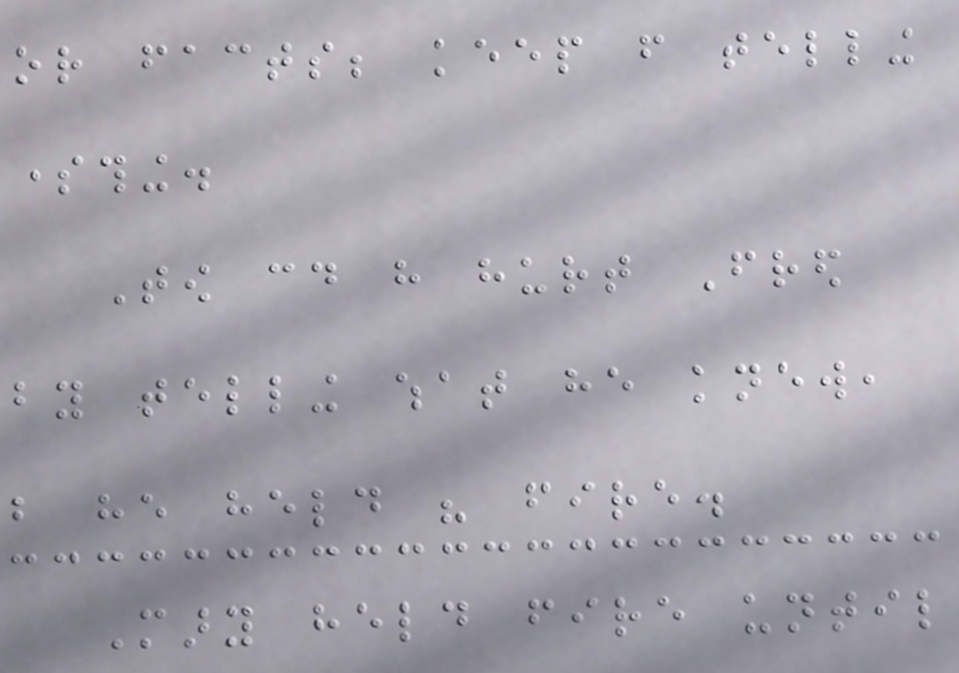or facts; keep from telling
something.
Tow could have hurt Fred
by telling what he knew,
but he held his fire.
Mary held fire until
